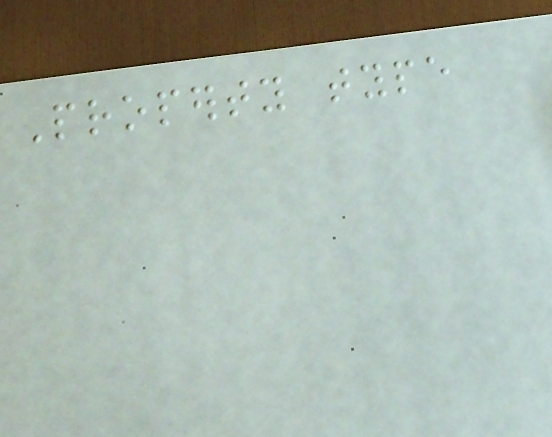Property type
